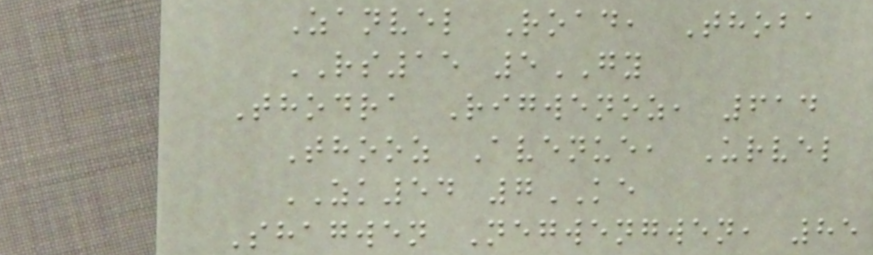Zanvel Road, Thoba
RS15 5GY
Thodra Rigwenoz, 614
Thooz Avenue, Urvel
ZK54 7KE
Shagwen Negwengwen, 85
